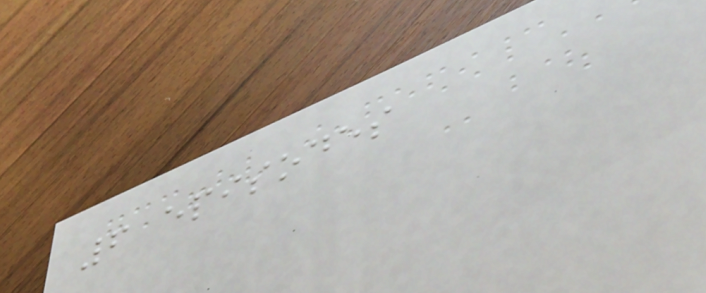6 episodes
